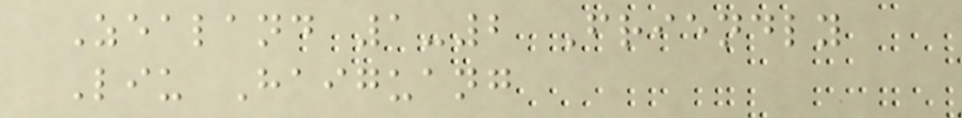Zealand 1-2 Friendly
Liu Haiguang
